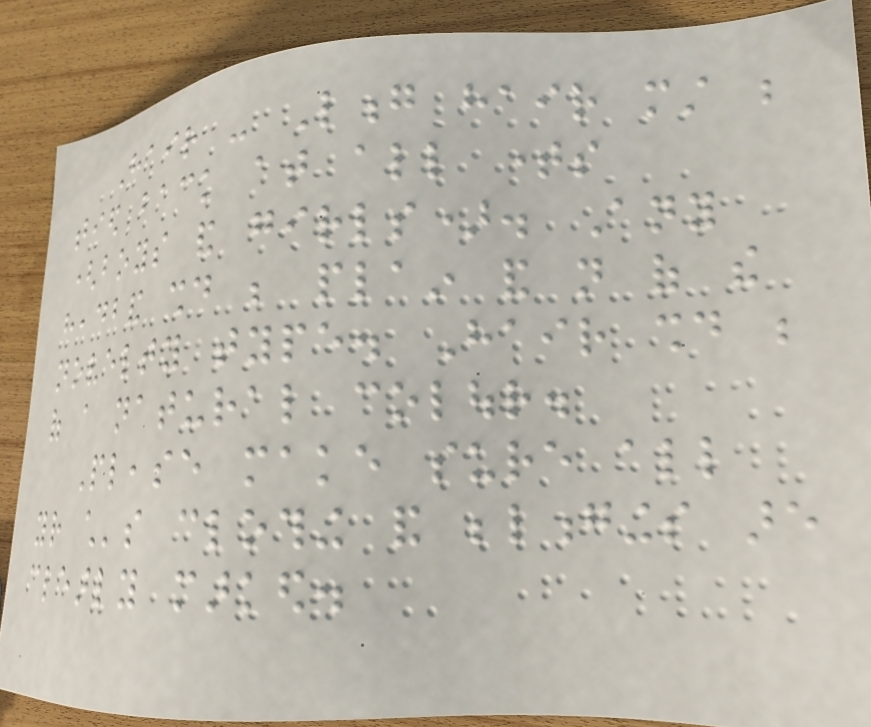Hair - Long hair must be
tied back at all times
(boys and girls). Any
headband should be plain and not of the
novelty type. Hair should be
of a natural colour.
Please make sure all
your child's clothing and belongings are
clearly marked.
